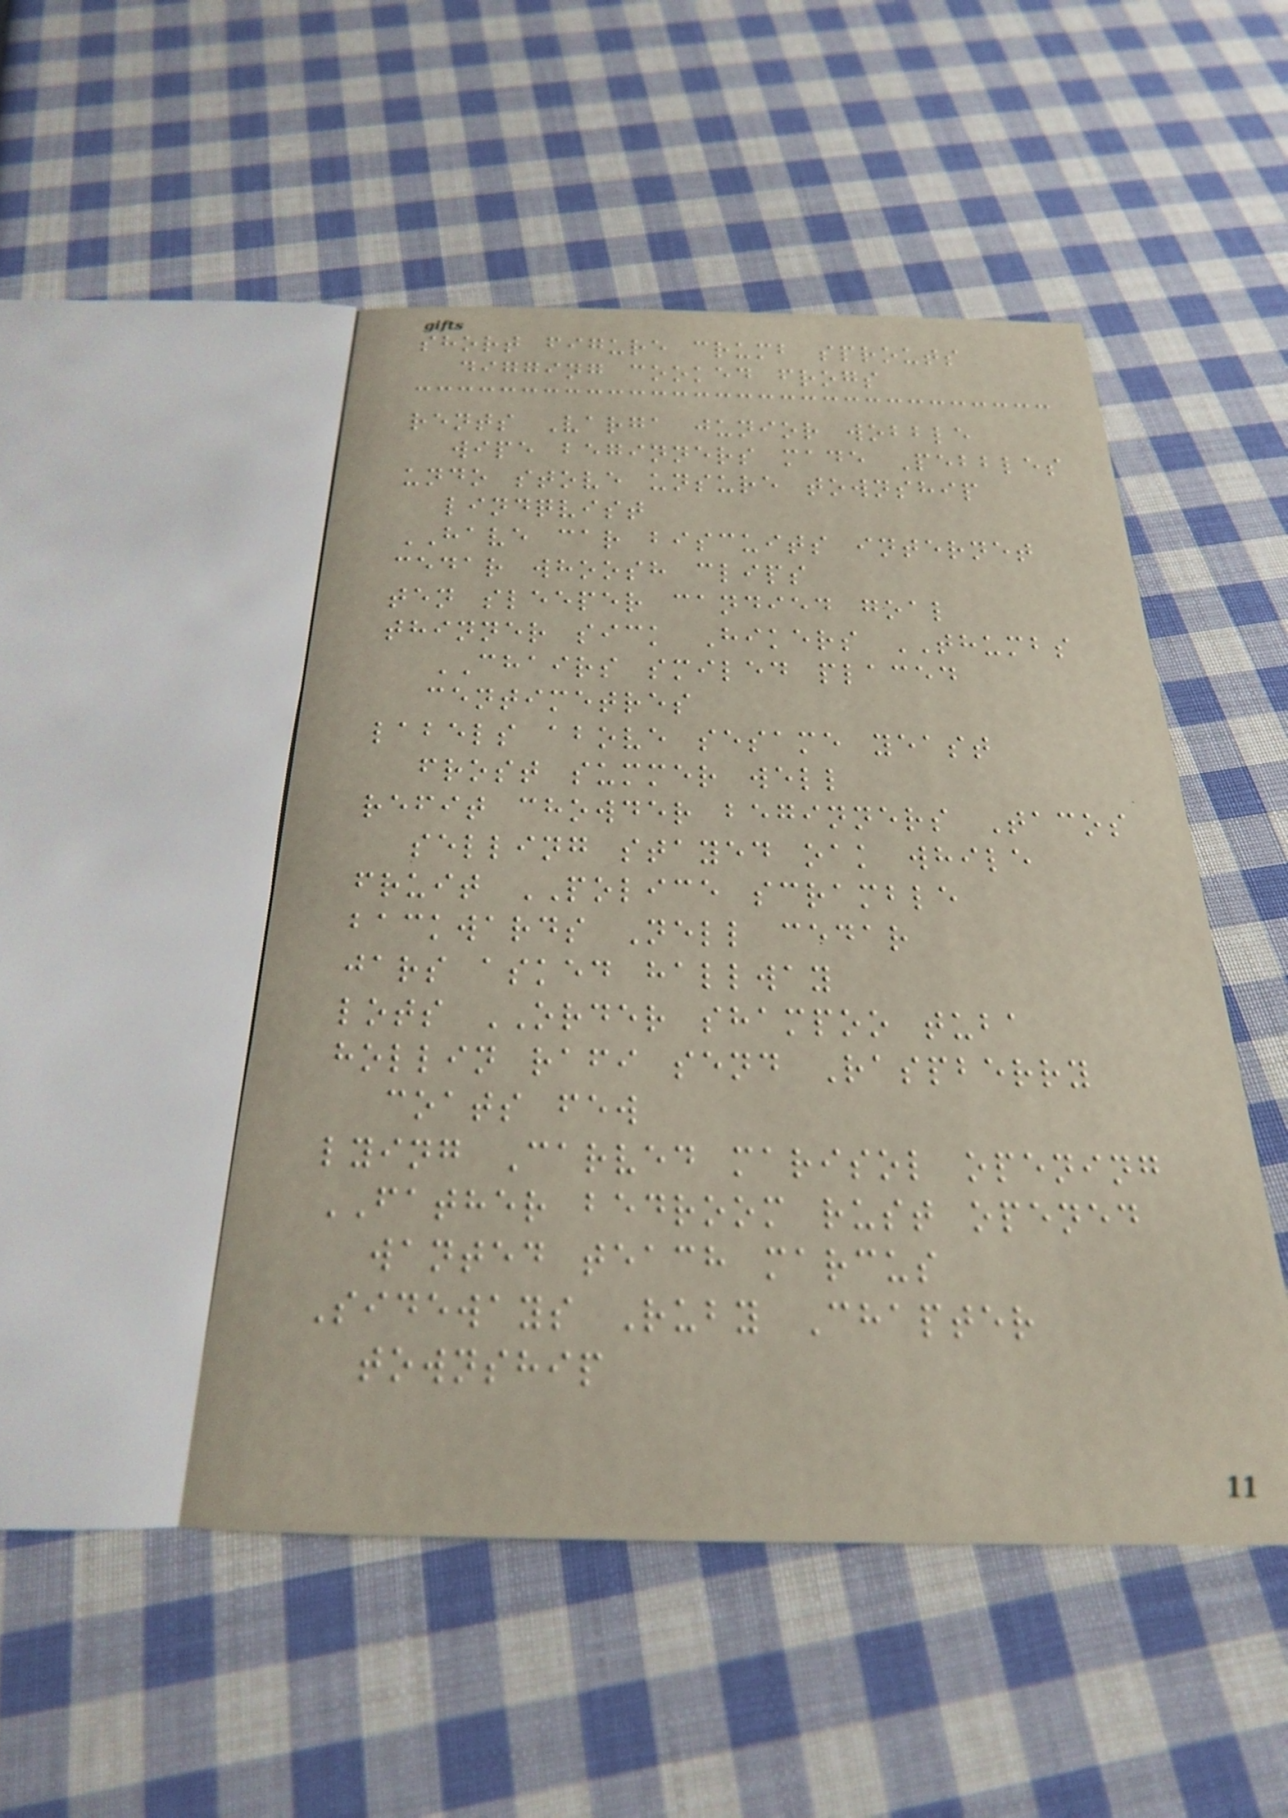short figure crumb sprouts
digging cooked frogs
rents Varga junior wobble
wipe beginners made Pebbles
undo stove unsure township
lindqvist
HAVE car biscuits internet
cedar whoosh clips
ten sleeper candied goal
thinner sick Hikers THUMBS
CHAIRS smiled placed
centimetres
labels above sesame yeast
frost summer well
refit chowder beginners Tacos
selling stayed oak while
fruit POLICE scramble
backwards Nell cedar
jars asked hallway
lots ORDER shampoo tuba
hollin rafi send Raspberry
coats few
lying Carved marisol opening
FATHER bedroom rust opened
wanted teach marcus
Sideways Ruby Chapter
township
